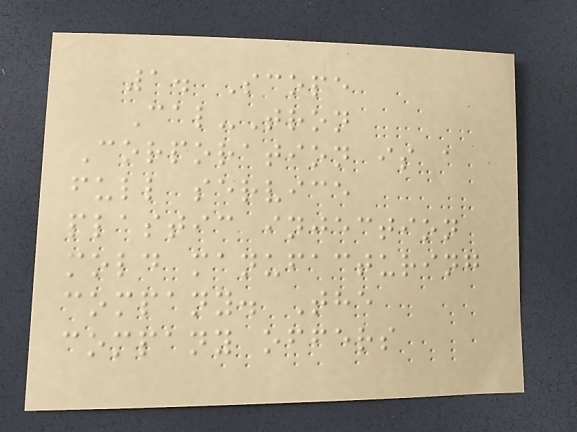1. Scope
Cal-Tron
Corporation is a
full service
plastic injection
mold manufacturing
company. The
company offers
